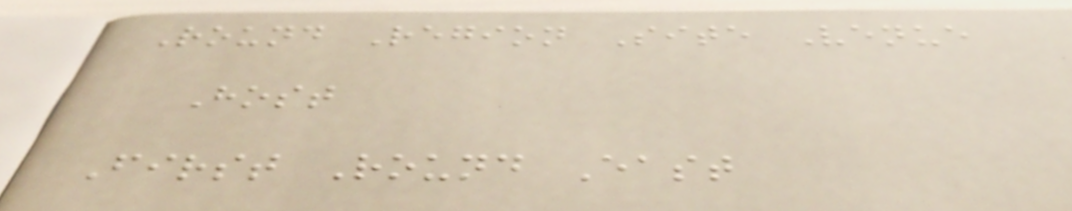Round Region Site Venue
Host
First Round East
